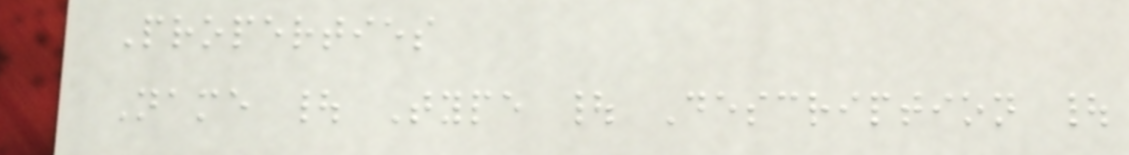Properties
Name | Type | Description |
